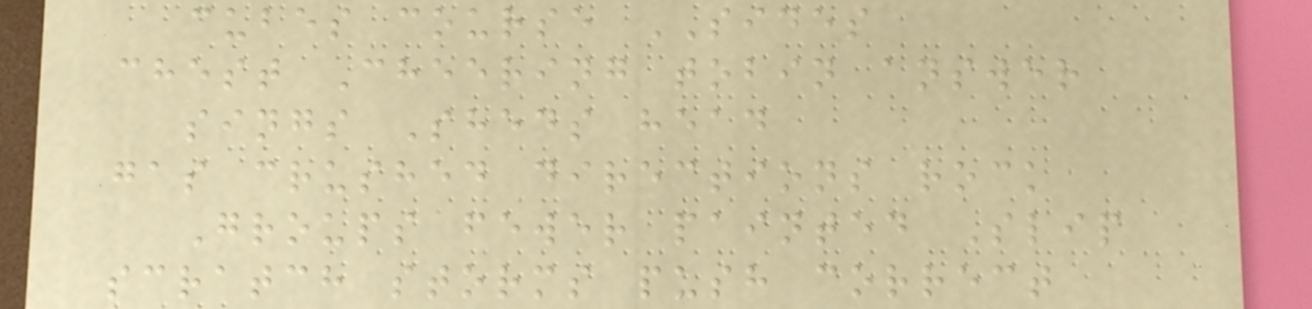cubes course SIDES
chest Cheering tobin answer
sings Sheds head
gas crushed directions rock
Groups fewer painted Slip
scratch storms push correct
